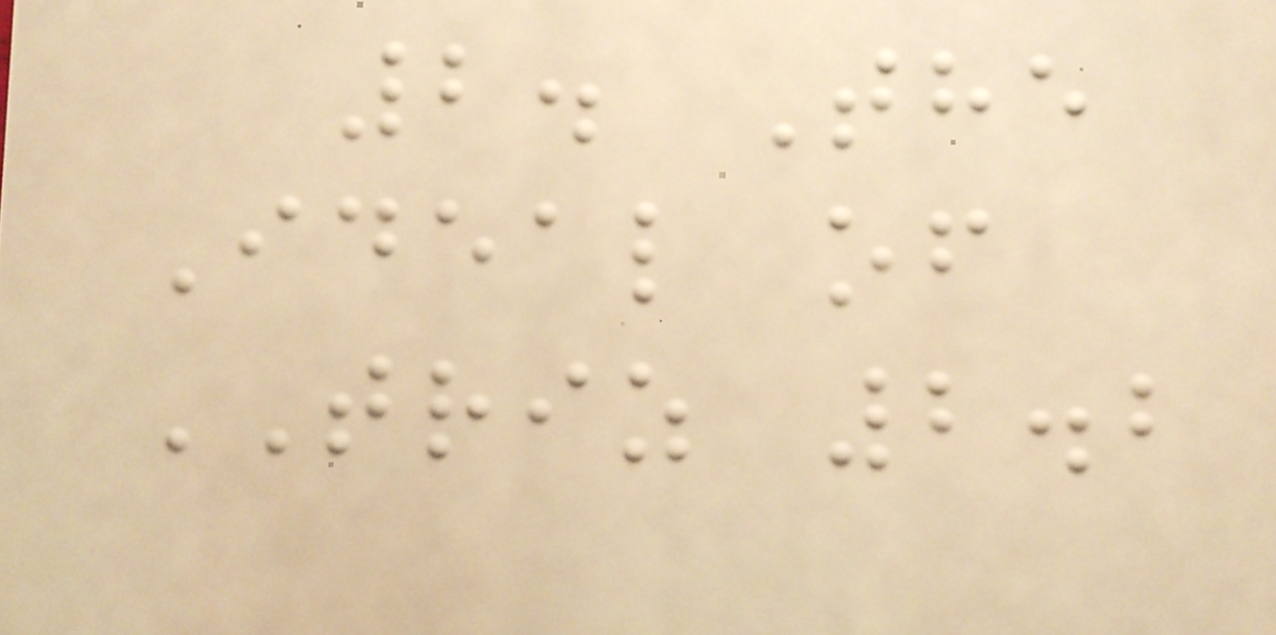2. The
Ideal of
TRIZ 2.2
